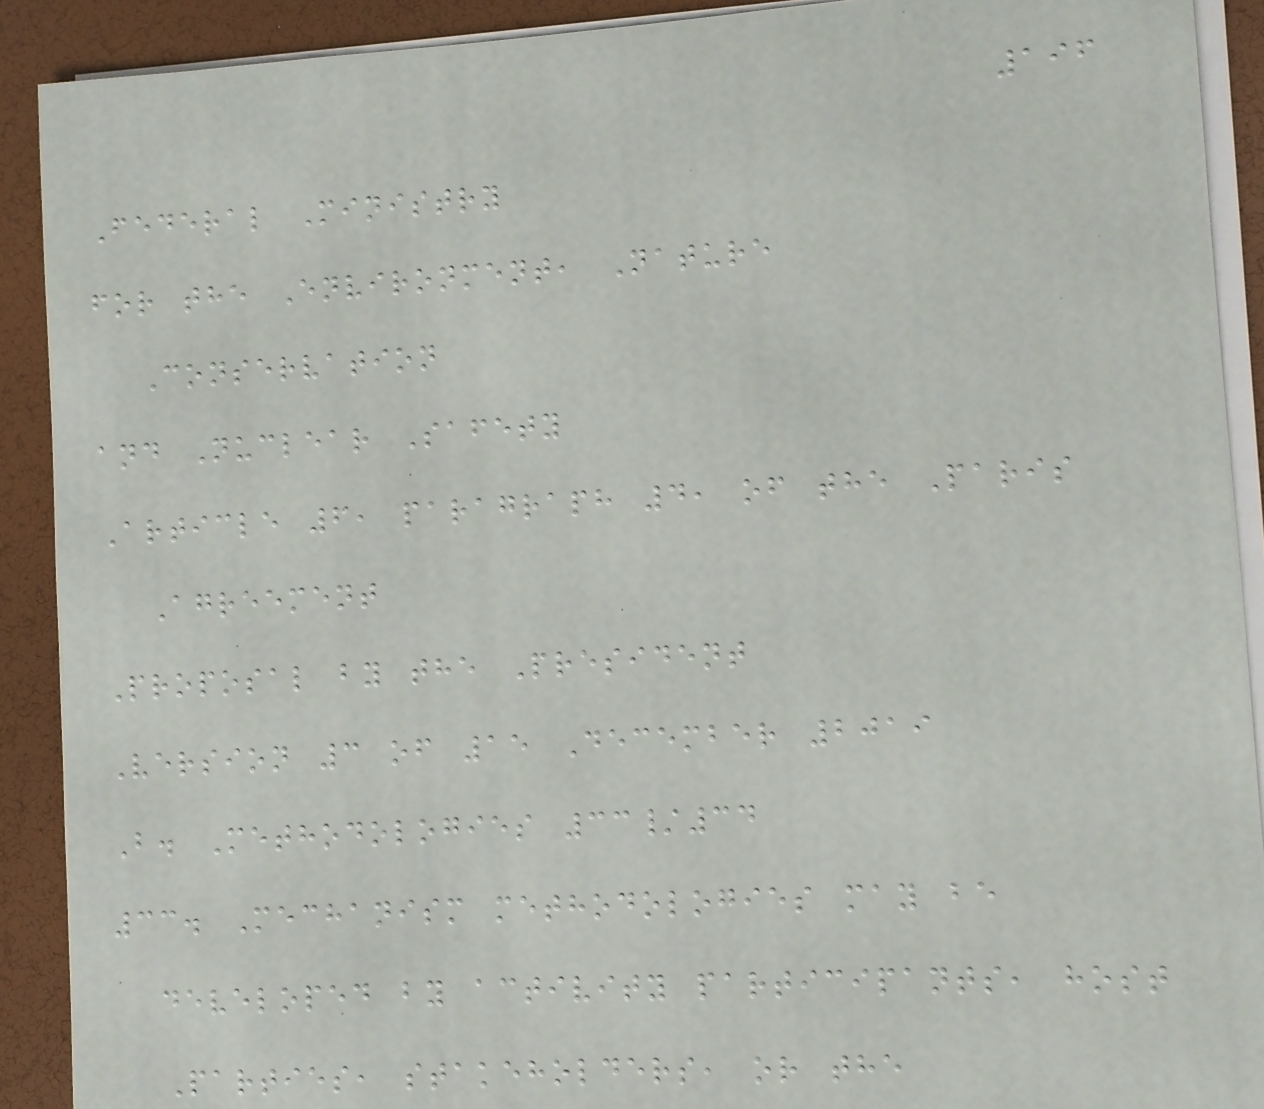196
Federal Ministry
for the Environment, Nature
Conservation
and Nuclear Safety
Article 6, paragraph 4, of the Paris
Agreement
Proposal by the President
Version 3 of 15 December 2019
B. Methodologies 33/34
33. Mechanism methodologies may be
developed by activity participants, host
Parties, stakeholders, or the
